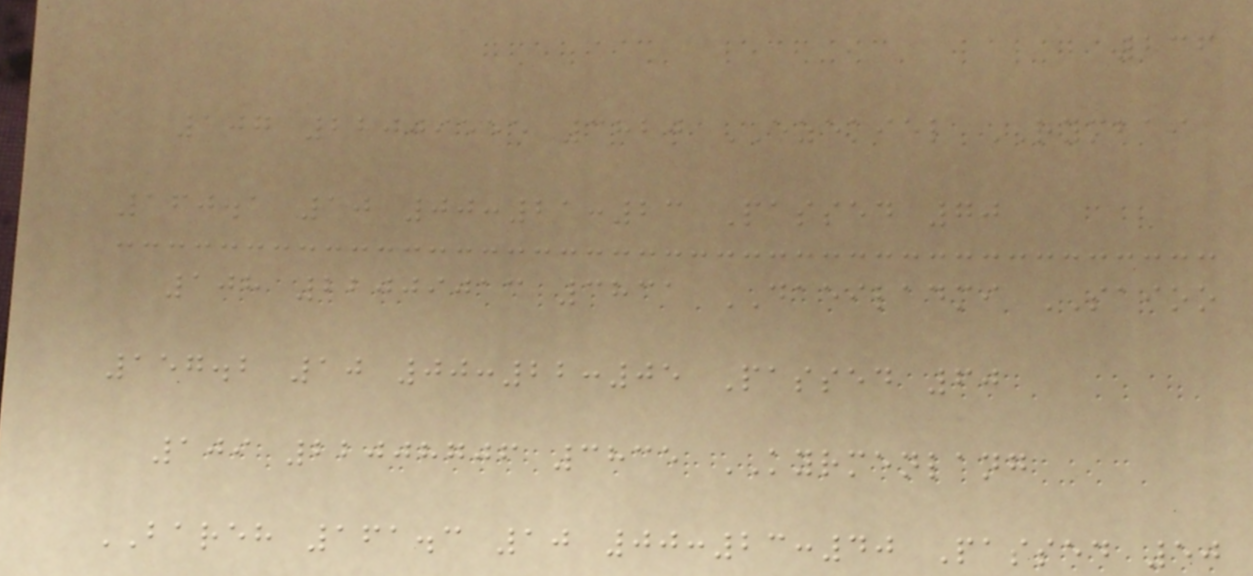236
107 22009555 3820 EZEKIEL RYMBAI
160.1 10 00:21:23 Passed 70
108 22009013 3831 DAEILADMI SAIOO
157.2 10 00:22:05 Passed 60
109 22008706 3835 KYRMENLANG
BAREH 161.3 10 00:23:40 Passed 50
